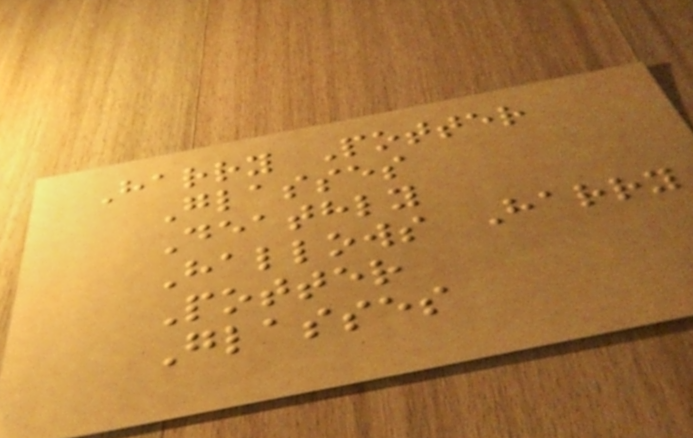Harry Potter
Glasses
Deathly
Hallows Harry
Potter
Glasses
